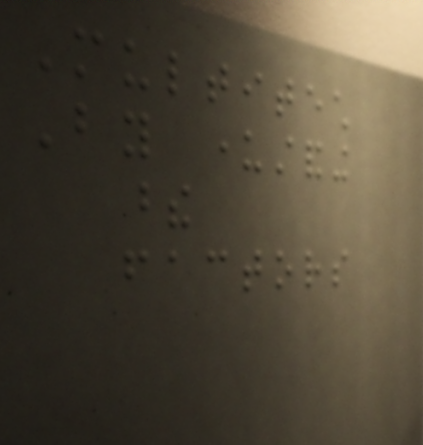Multitech
By understanding
these
factors
